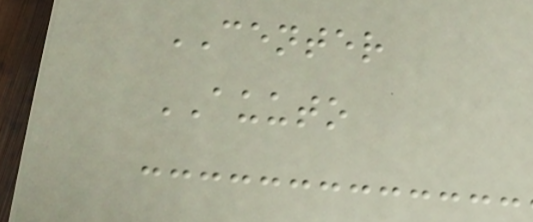CENTER
AUUTO
